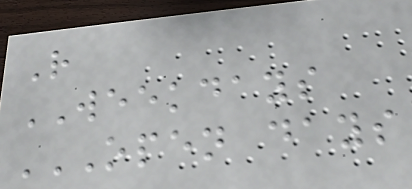R
WEEKDAYS
OPEN DAYS
